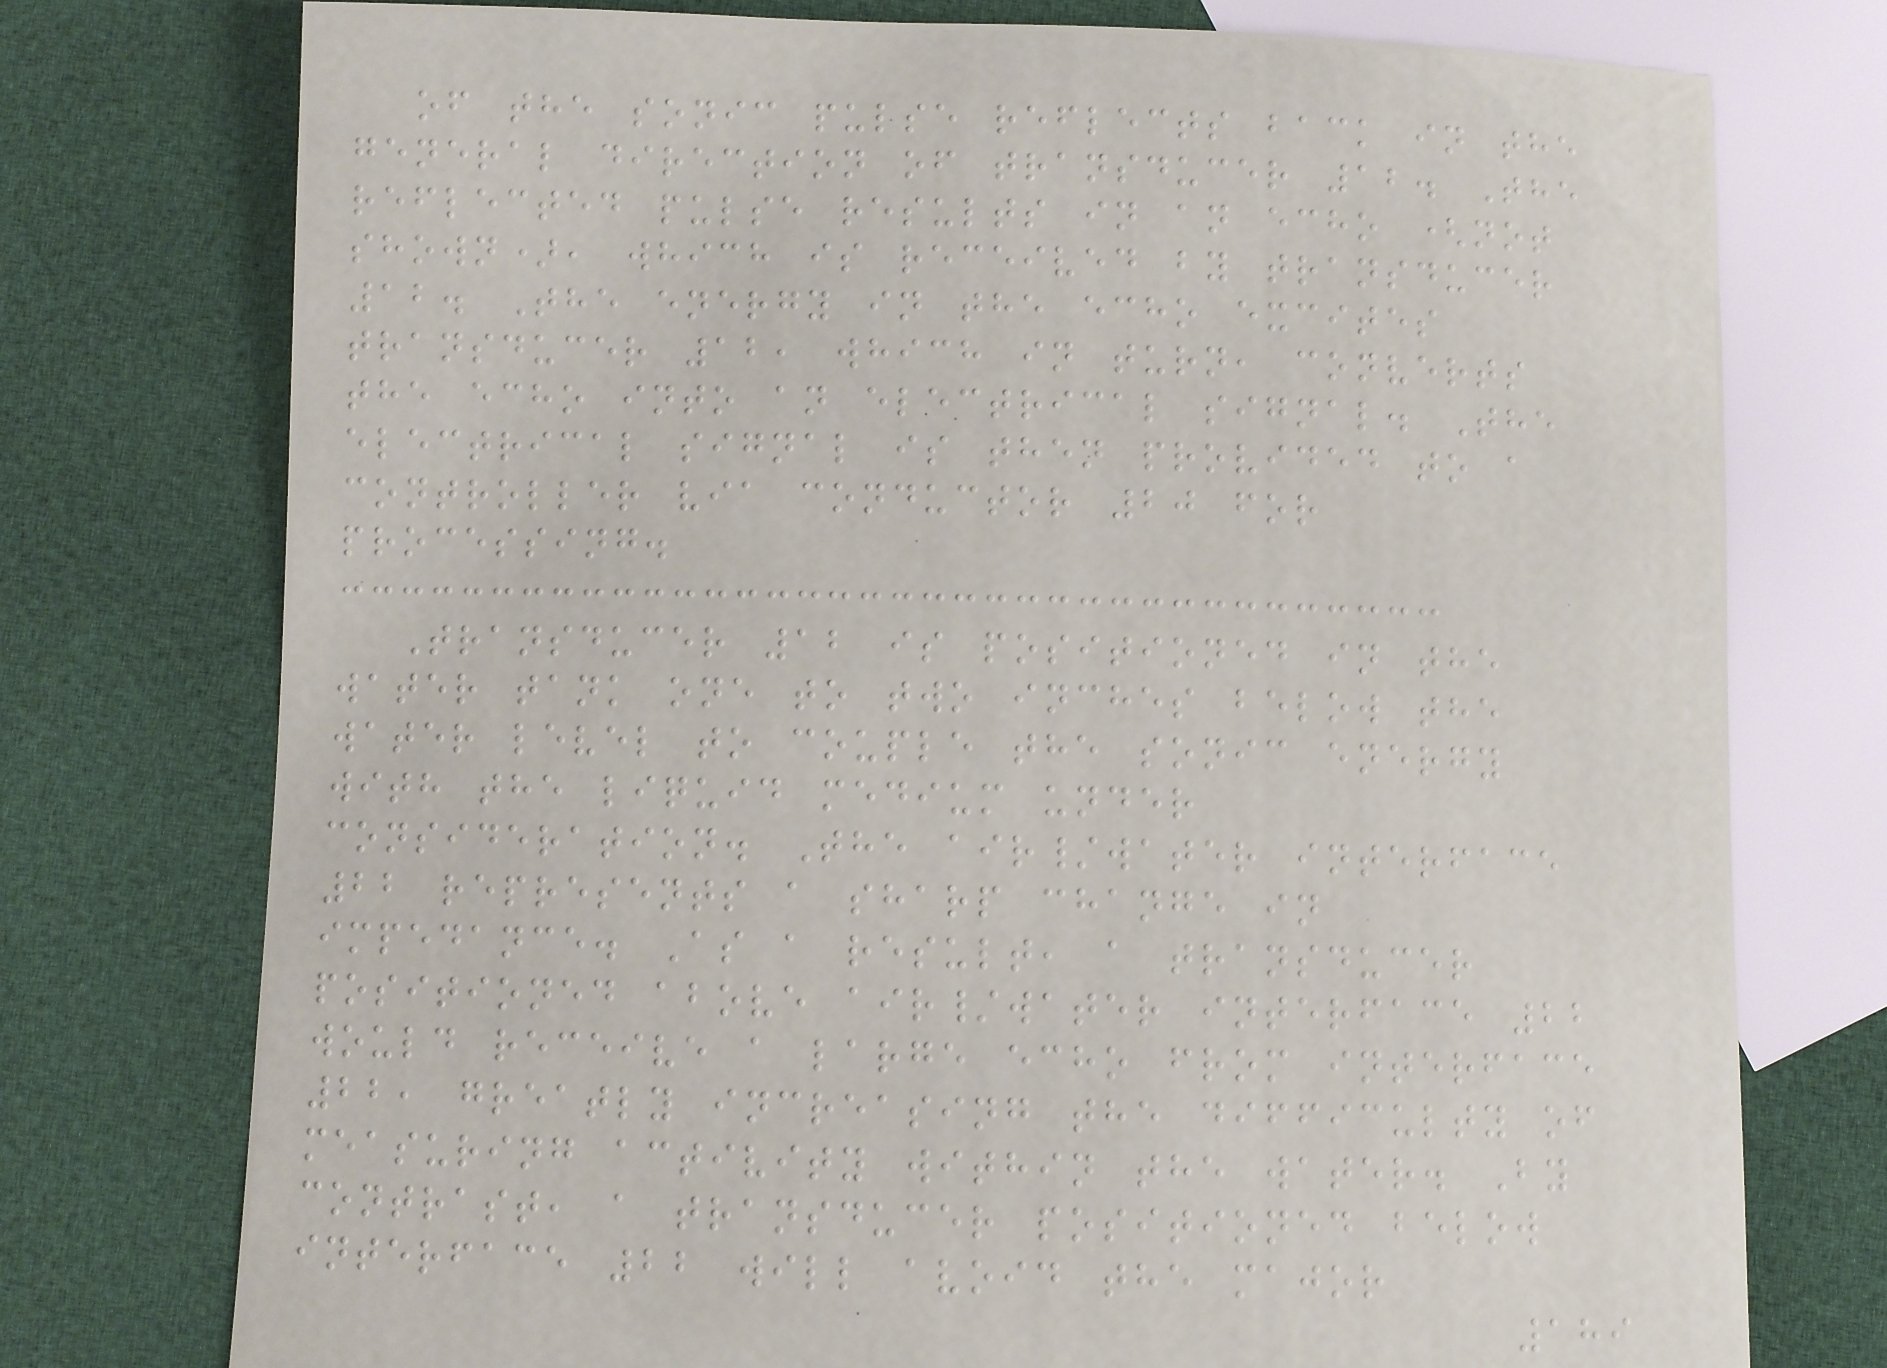of the sonic pulse reflects back in the
general direction of transducer 12. The
reflected pulse results in an echo (not
shown), which is received by transducer
12. The energy in the echo excites
transducer 12, which in turn, converts
the echo into an electrical signal. The
electrical signal is then provided to a
controller via conductor 20 for
processing.
Transducer 12 is positioned in the
water tank one to two inches below the
water level to couple the sonic energy
with the liquid medium under
consideration. The air/water interface
22 represents a sharp change in
impedance. As a result, a transducer
positioned above air/water interface 22
would receive a large echo from interface
22, greatly increasing the difficulty of
measuring activity within the water. By
contrast, a transducer positioned below
interface 22 will avoid the major
189
